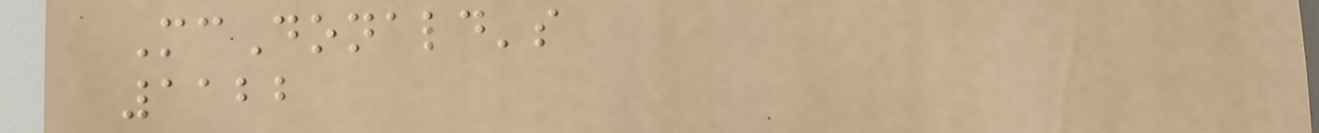McDonald's
1122
